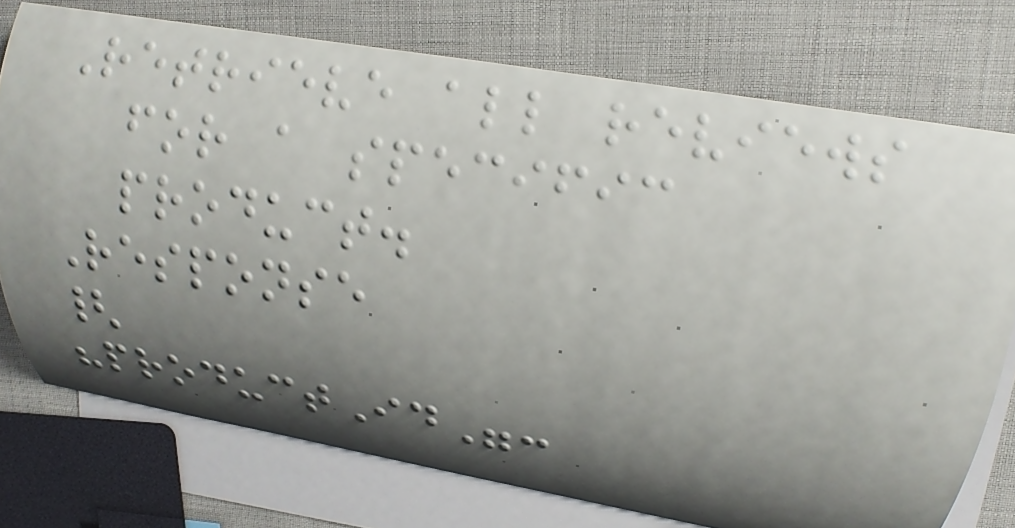Retrieve all reviews
for a specific
product.
Response
{
"productId":
